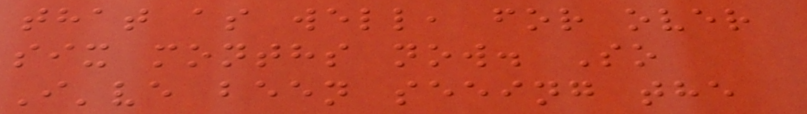that as well, for over
six months now. So
I've been seeing the
